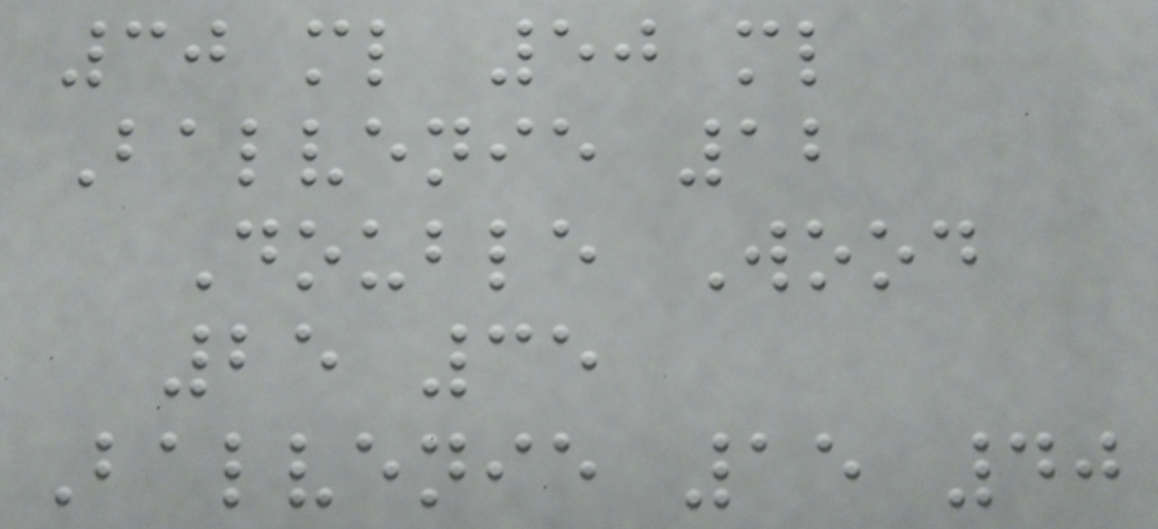30 ml 50 ml
Balvenie 12
Double Wood
25 35
Balvenie 15 40
